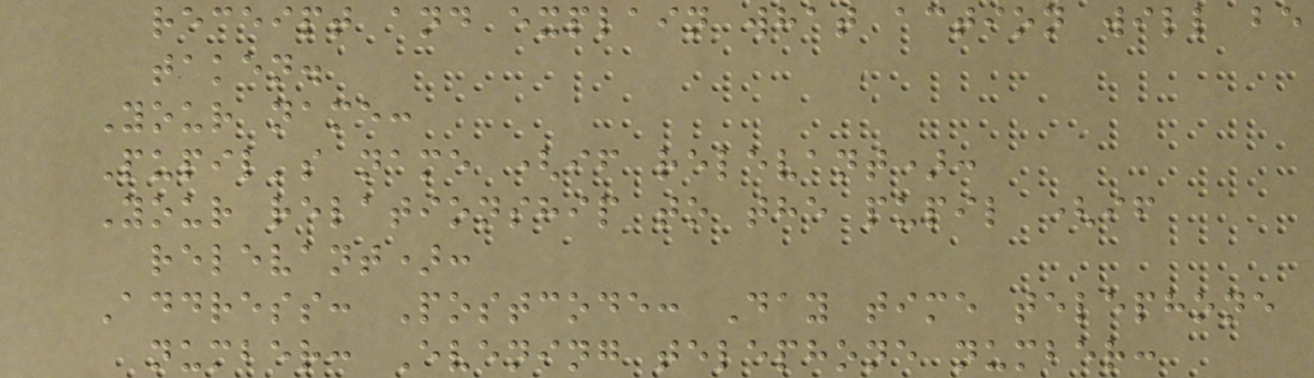receipt and explain what action will be
taken.
Your name:
Pupil's name (if relevant):
Your relationship to the pupil (if
relevant):
Address: Postcode: Day time telephone
number: Evening telephone number:
